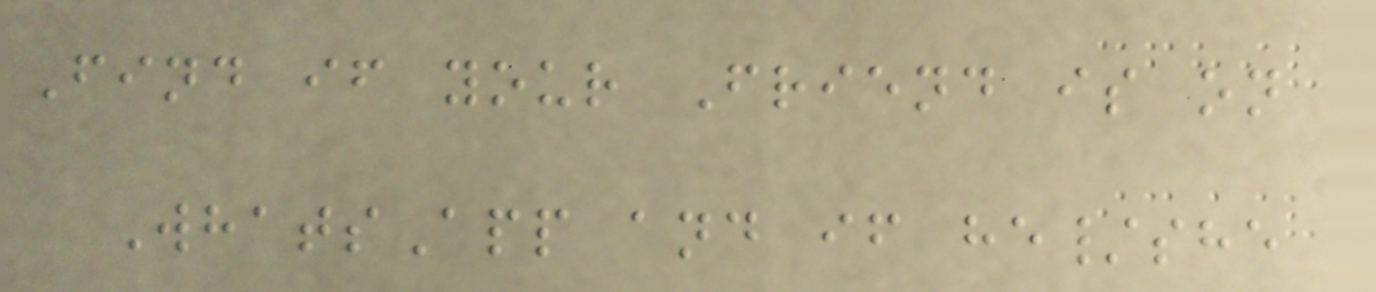Find if your Friend is on
WhatsApp and if he/she
